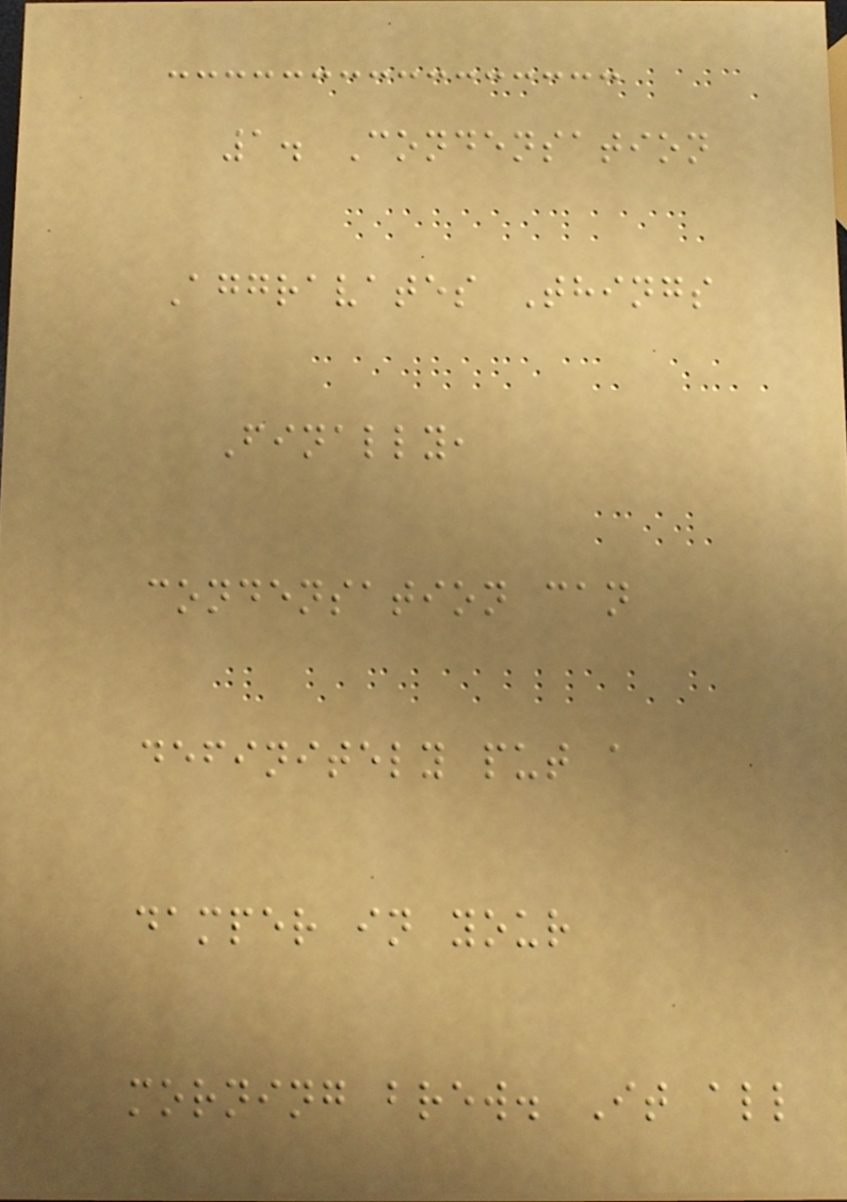1. Condensation
Aggravates Things
Finally,
condensation can
definitely put a
damper in your
morning brew. It all
